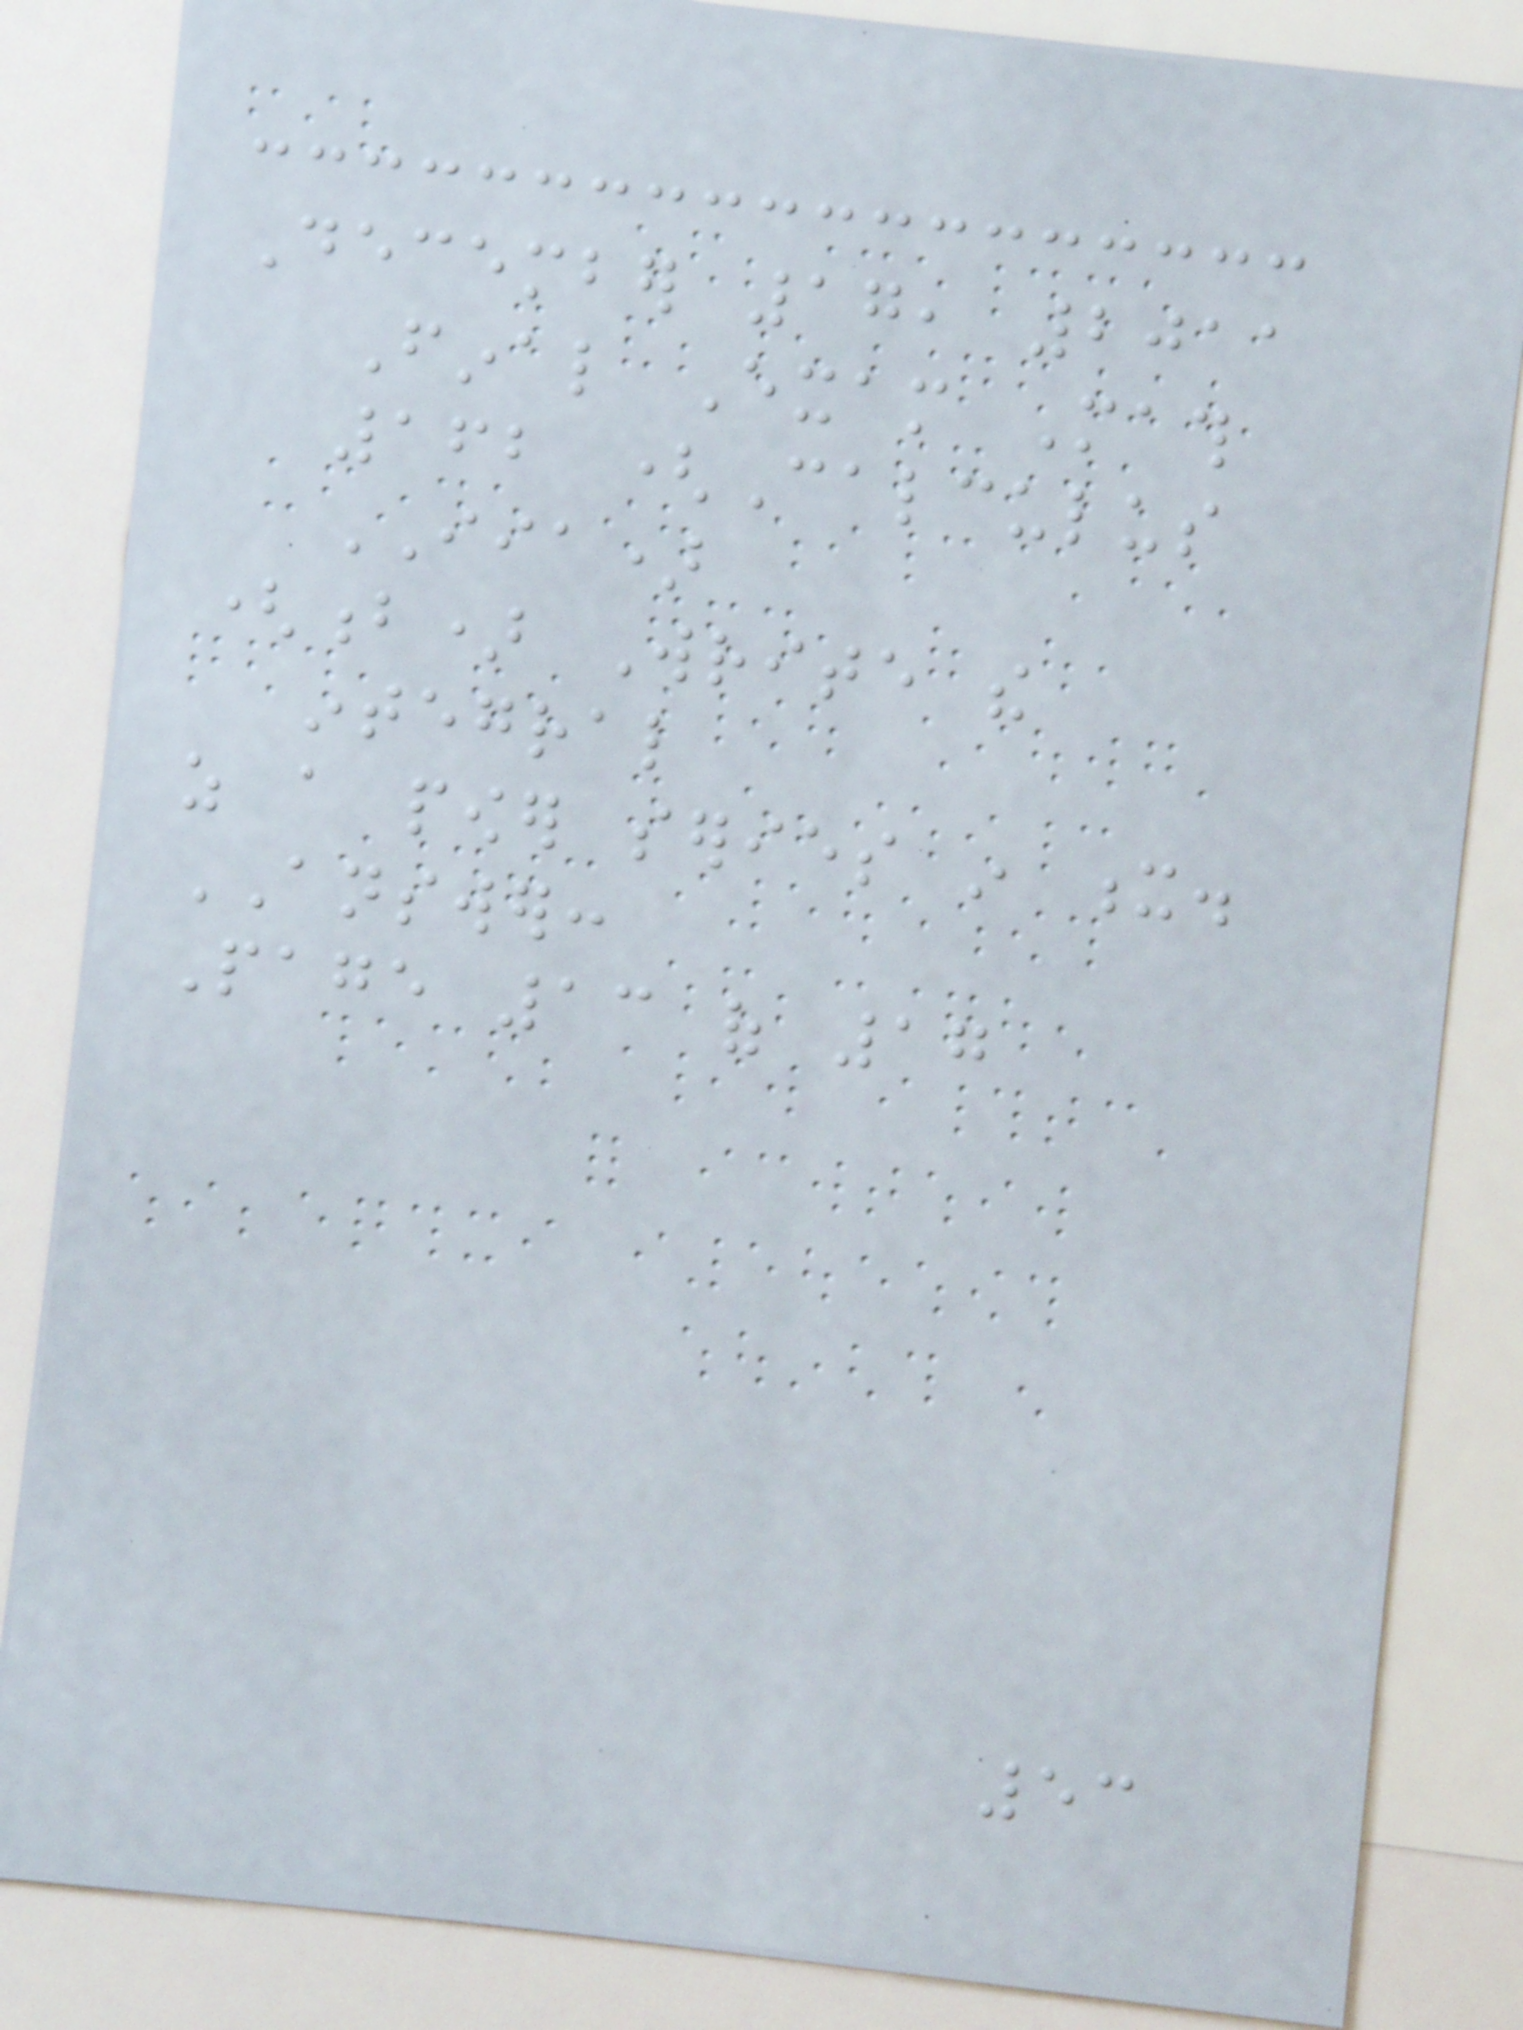December 17, 2011
Final Exam Math
162 (Calculus
IIA)
(b) Write the
integral
as a power series in x.
ANSWER:
Page 13 of 17
53
